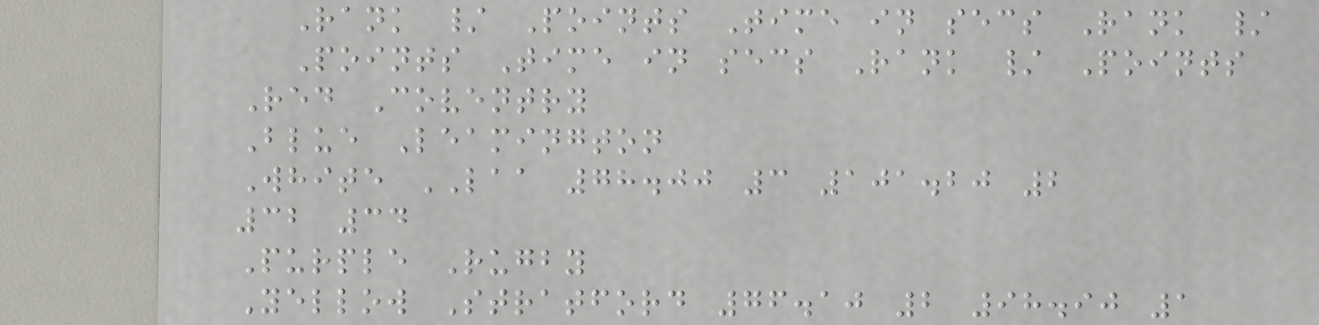Rank / Points Time in secs Rank /
Points Time in secs Rank / Points
Red Coventry
Blue Leamington
White LAA 78.00 3 101.20 2
32 34
Purple Rugby
Yellow Stratford 76.10 2 98.90 1
